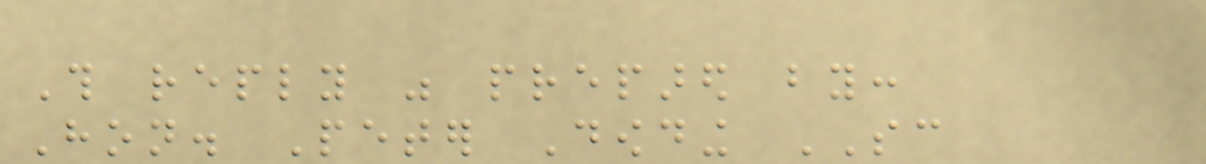This reply was prepared by:
Hon. Peter Dowding SC
